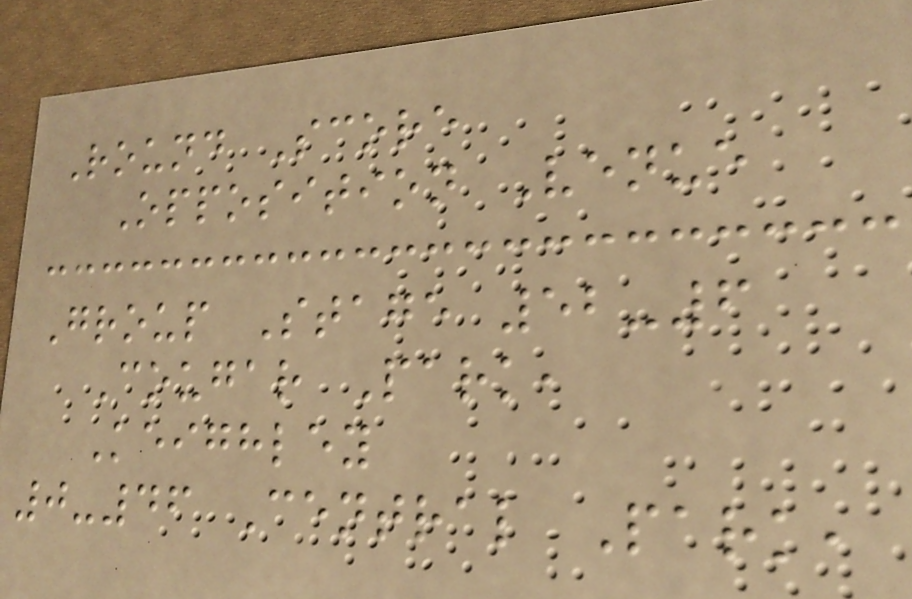Round Score
Opposition Venue
Group Stage 52-6
Cougar Park,
Keighley
0-46 Central Park,
